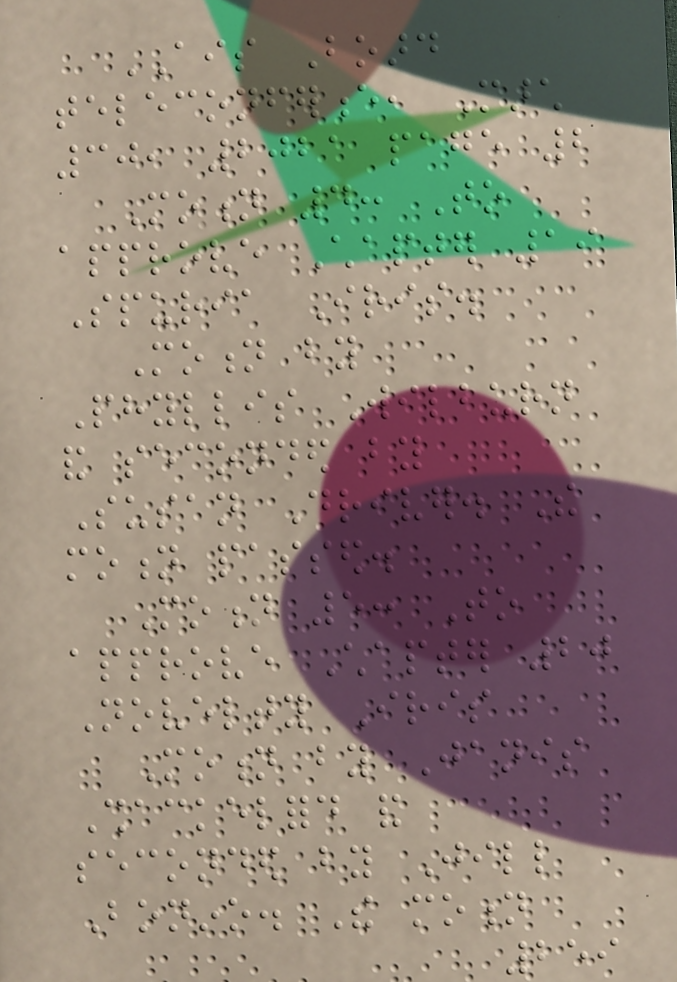AIS Board
teleconference, March
30, 2021 page 2
Motion 4: To
approve Chapter 19
Spuria Iris.
Motion by
Phyllis Wilburn
and seconded by
Susan Driver. The
motion passed.
Motion 5: To
approve Chapter 20
Novelty Iris
Motion by Janis
Shackelford and
seconded by Jill
Bonino. The motion
259
